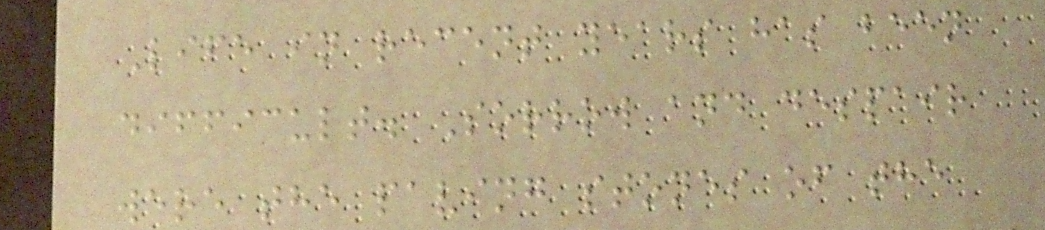Life in recent years has been
difficult. Sorrow and despair
were the paving stones of the
